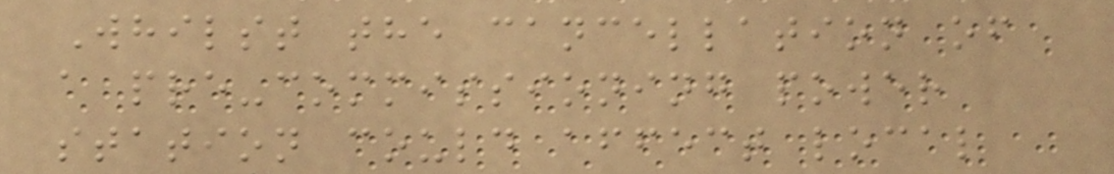Whilst the cancellation of
a pre-commissioning power
station could affect local
